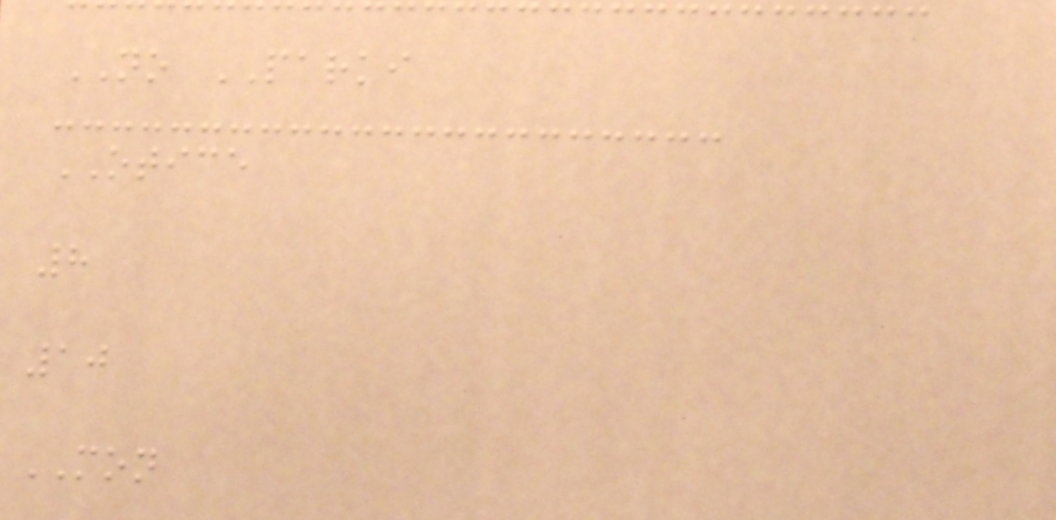NO PARKI
OTICE
8
10
MON
